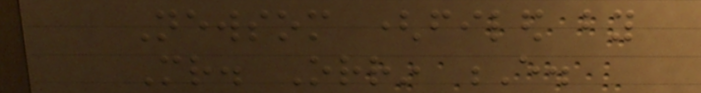Newsom (filed by
Mr. Orrin E.
